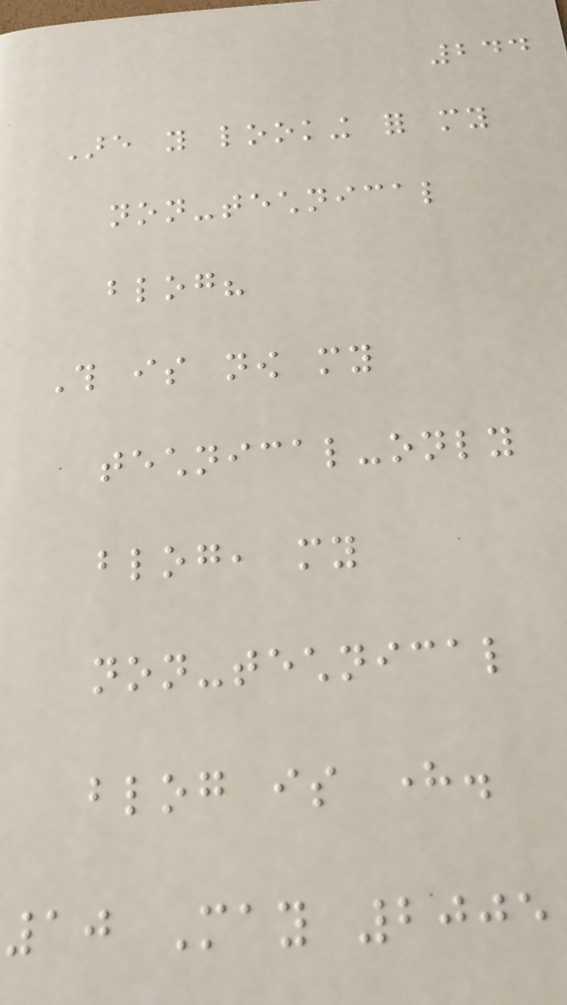244
Are you looking for my
non-technical
blog?
This is now my
technical-only
blog, my
non-technical
blog is here.
10 May 2005
